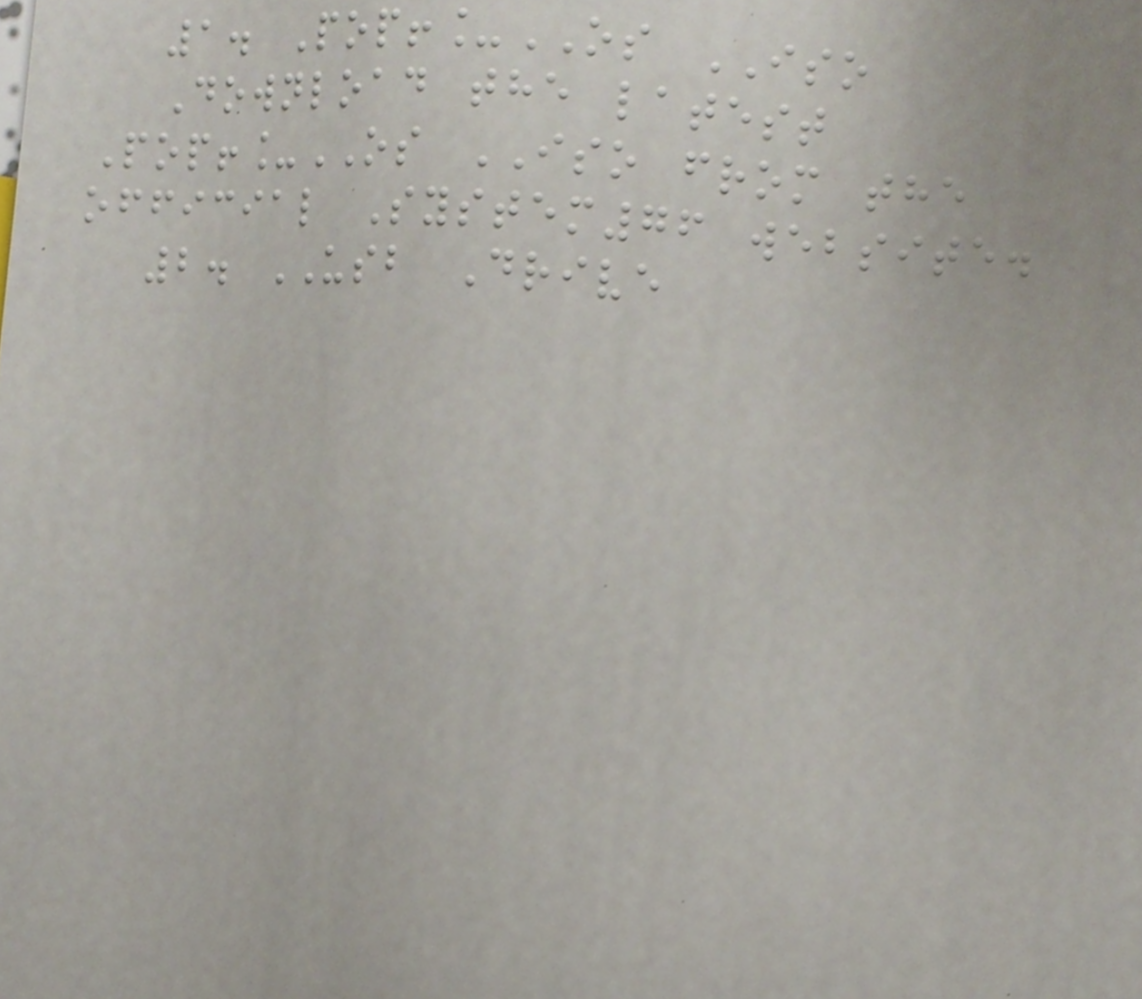1. Pop!_OS ISO
Download the latest
Pop!_OS ISO from the
official System76 website.
2. USB Drive
